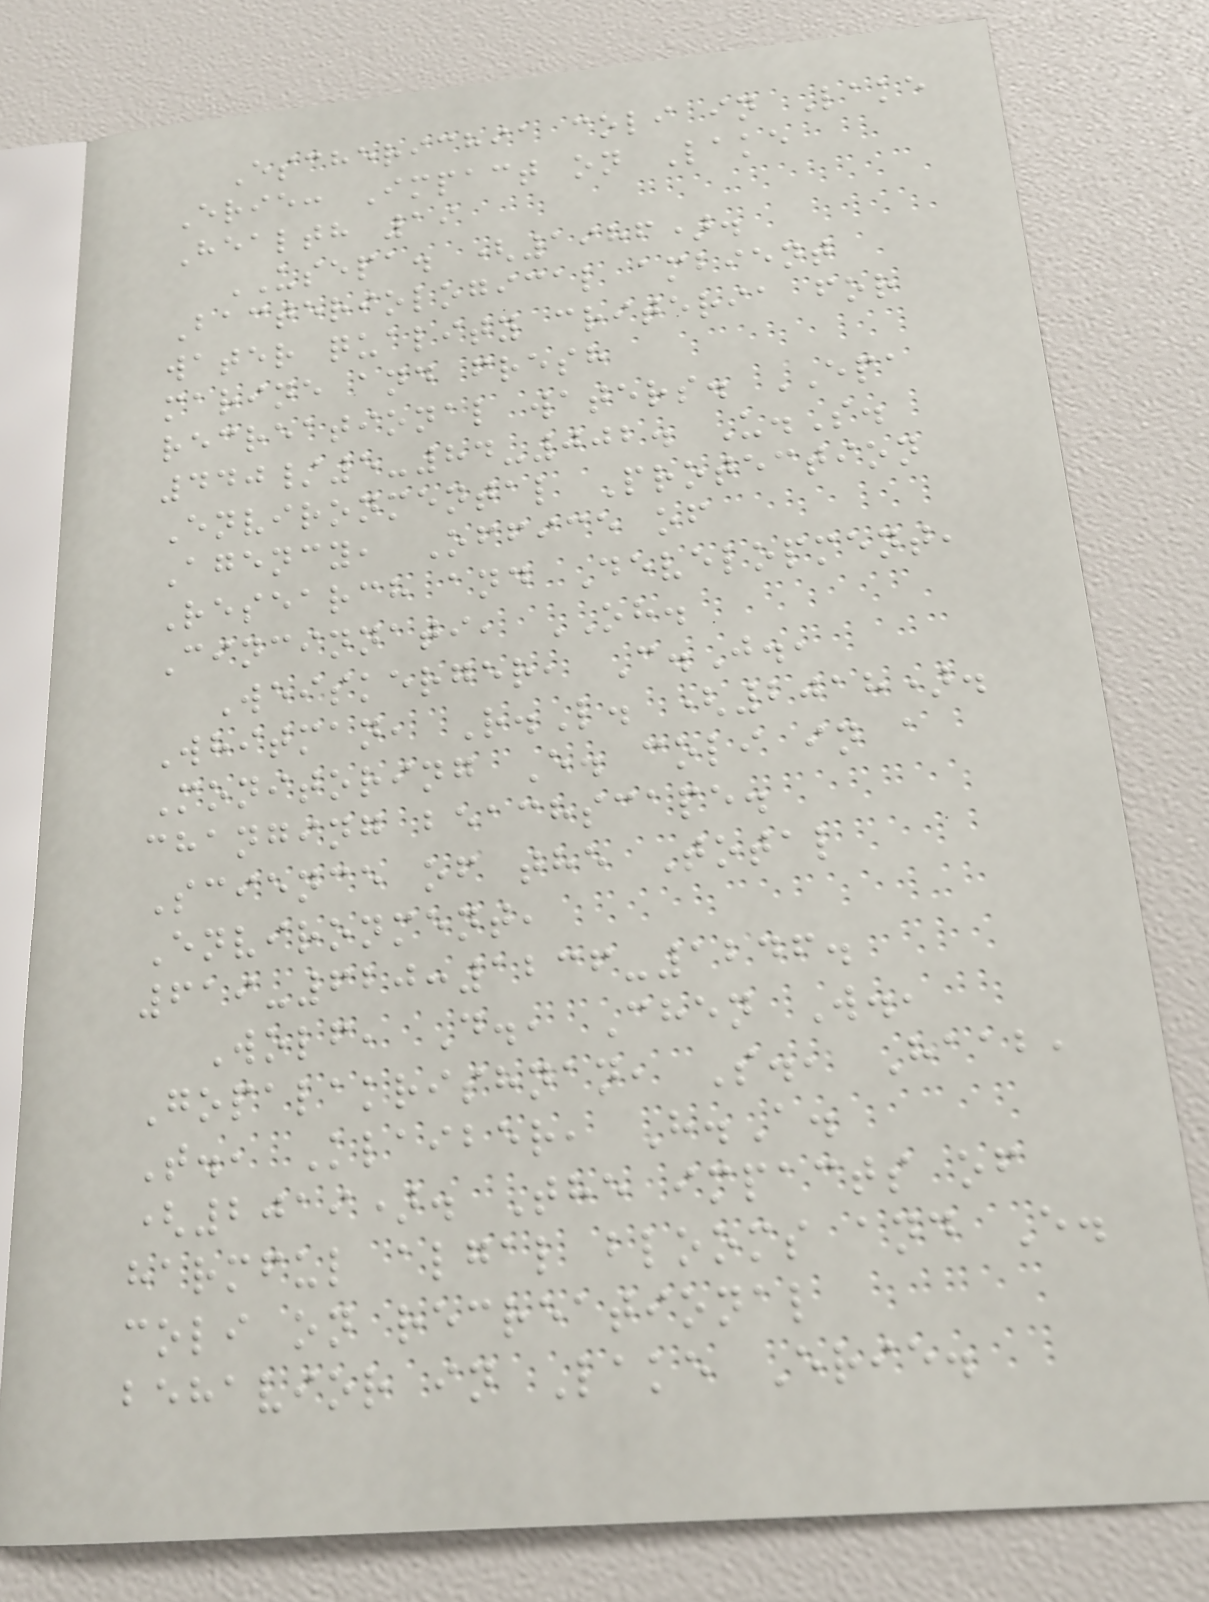Escherichia coli in Lake
Erie: Impact on Lake
Health 19
USEPA. (1986).
Bacteriological ambient
water quality criteria for
marine and fresh
recreational waters. EPA
440/5-84-002. U.S.
Environmental Protection
Agency, Office of
Research and Development,
Cincinnati, OH.
Weiskerger, C.J.,
Whitman, R.L. (2018).
Monitoring E. coli in a
changing beachscape.
Science of the Total
Environment,
619-620:1236-1246.
Wolf, D., Chen W.,
Gopalakrishnan, S., Haab,
T., Klaiber, H.A.
(2019). The impacts of
harmful algal blooms and E.
coli on recreational
behavior in Lake Erie.
